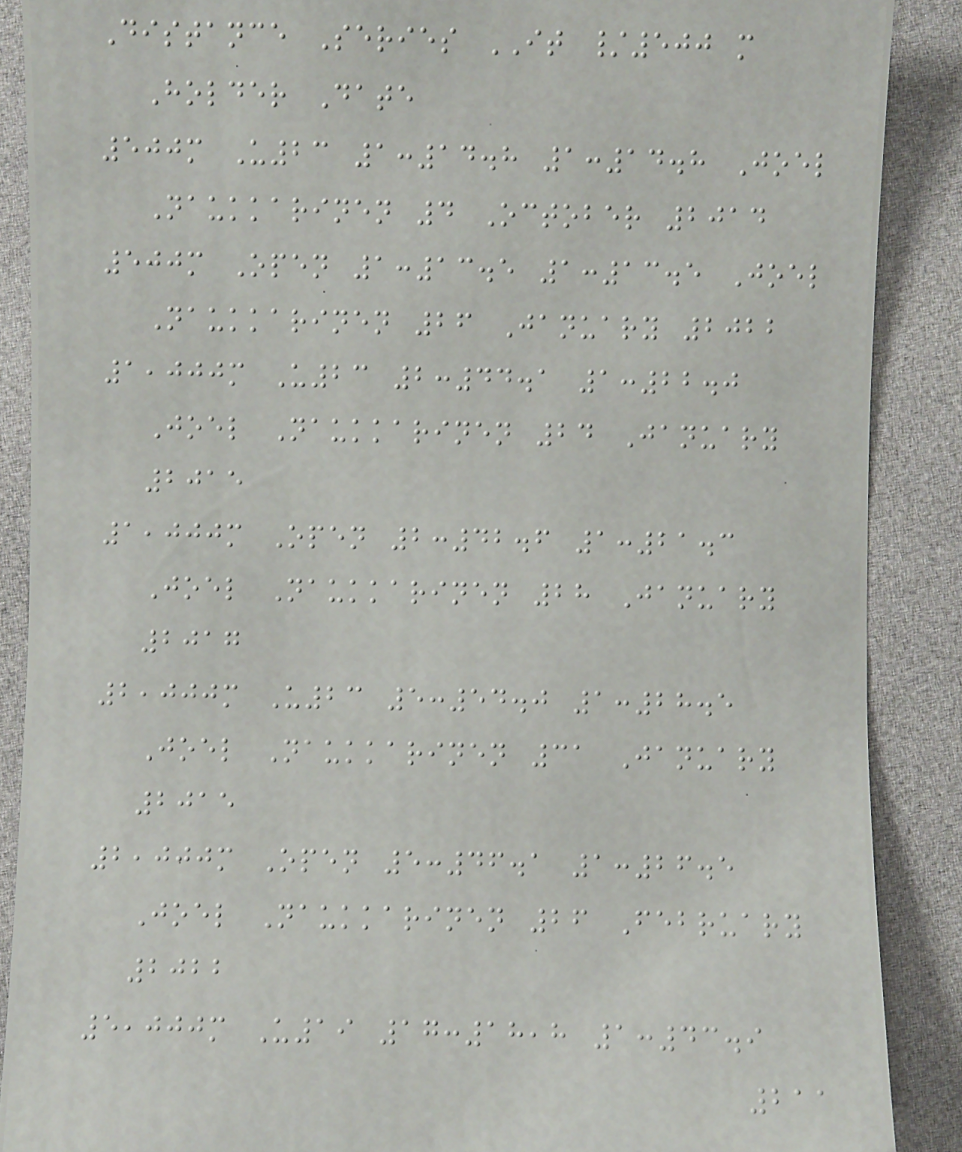Distance Series IT /500 m
Holder Date
500m U23 1:14.8 1:14.8 Joel
Naukkarinen 4 October 2014
500m Open 1:13.5 1:13.5 Joel
Naukkarinen 26 January 2022
1,000m U23 2:44.1 1:22.0
Joel Naukkarinen 24 January
2015
1,000m Open 2:42.6 1:21.3
Joel Naukkarinen 28 January
2017
2,000m U23 5:54.0 1:28.5
Joel Naukkarinen 31 January
2015
2,000m Open 5:46.1 1:26.5
Joel Naukkarinen 26 February
2022
5,000m U19 17:18,8 1:43.9
211
